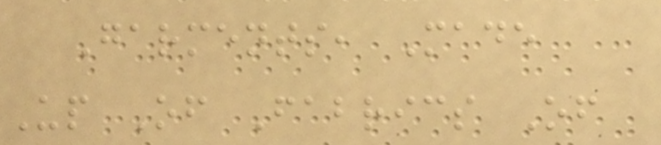Garments, Made
Up Of Fabrics Of
